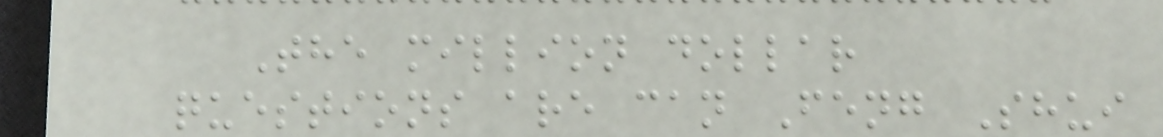The million dollar
questions are can Feng Shui
